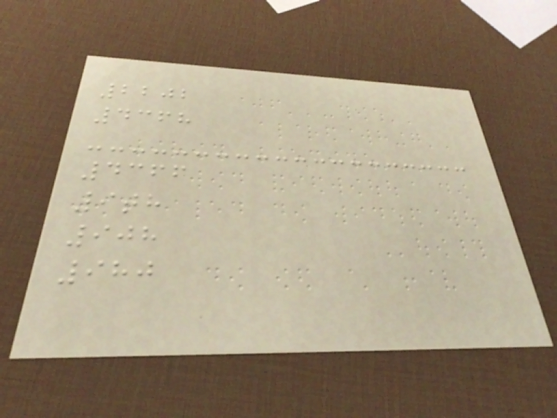2202
4368
4366
9th
908
980
